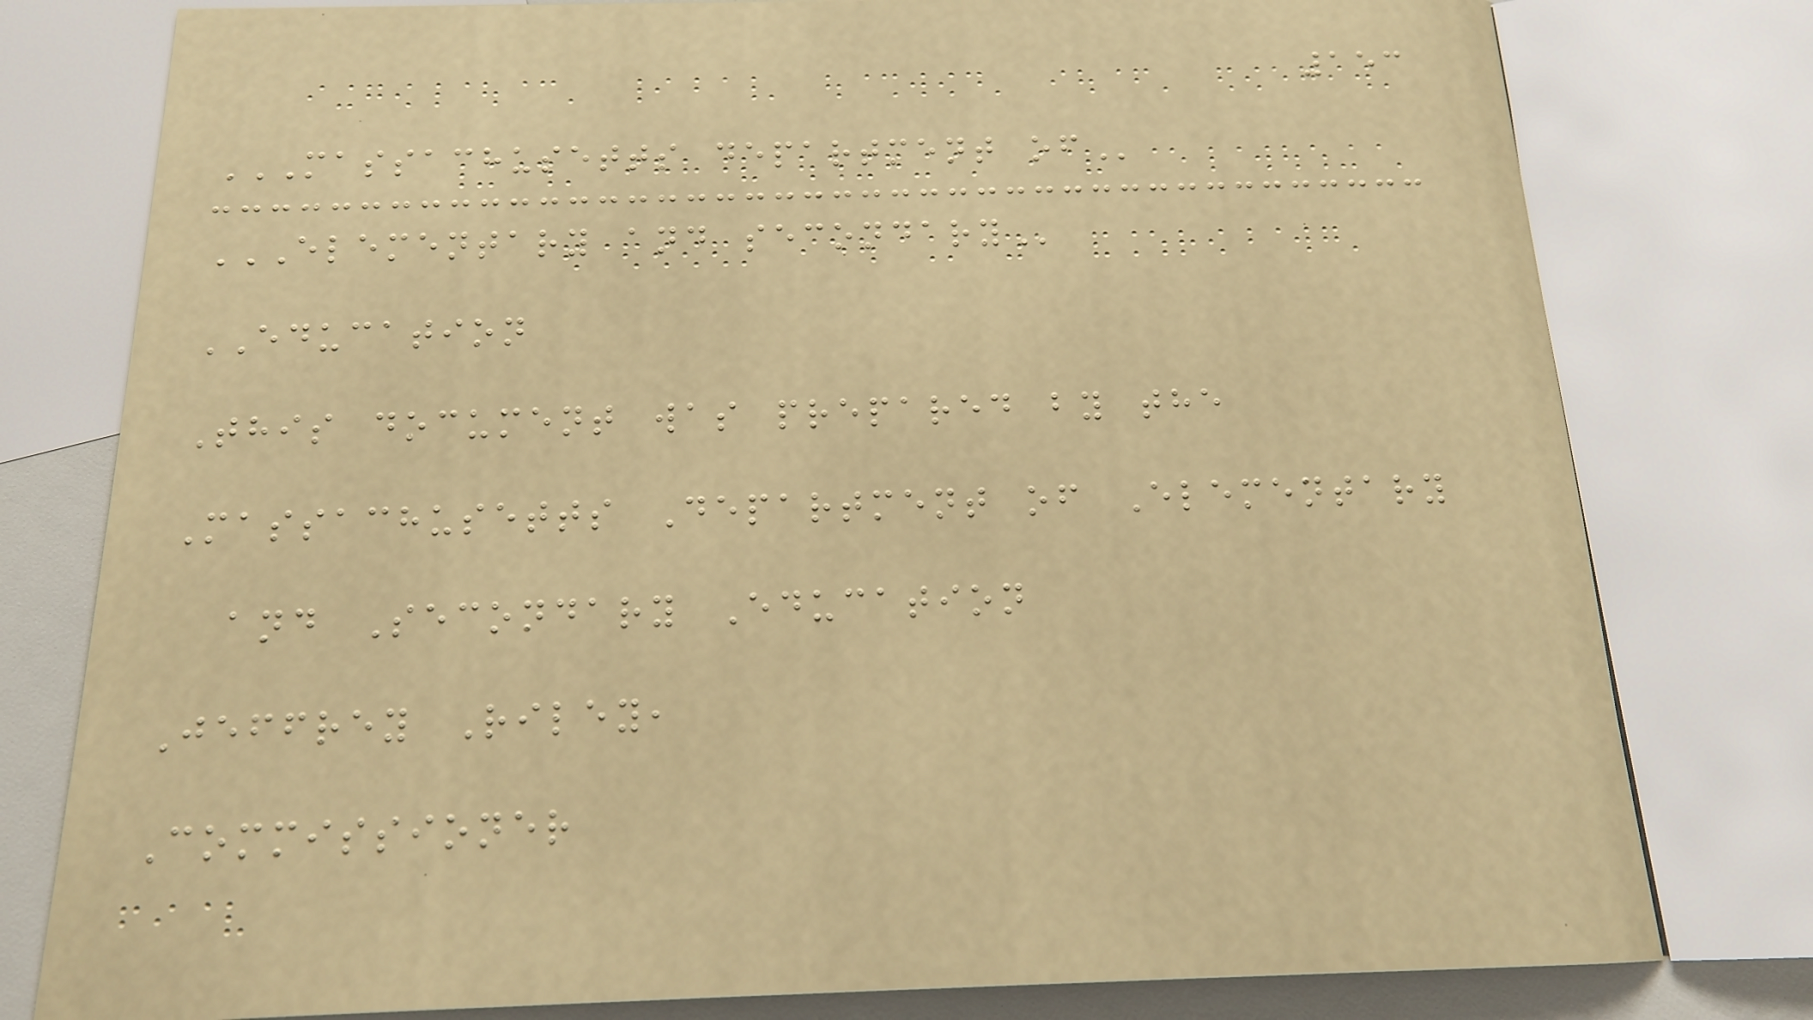153
MASSACHUSETTS DEPARTMENT OF
ELEMENTARY AND SECONDARY
EDUCATION
This document was prepared by the
Massachusetts Department of Elementary
and Secondary Education
Jeffrey Riley,
Commissioner
